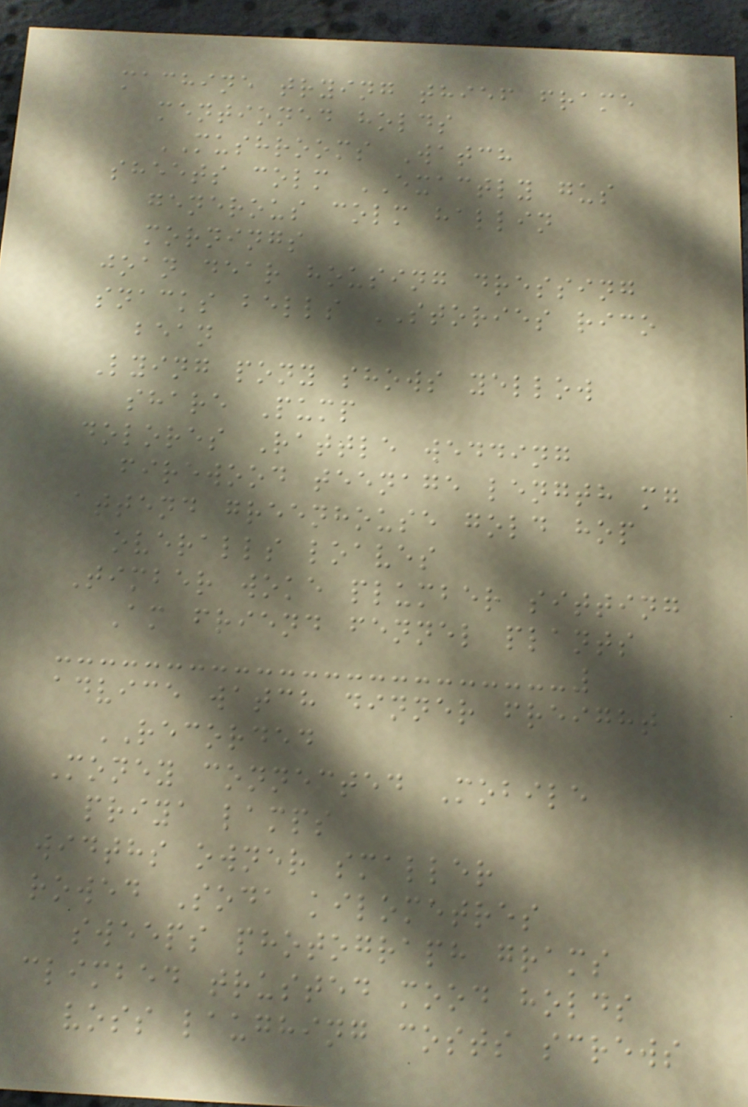machine trying thief frame
mentioned holds
MUSHROOMS Watch
sheets colm EXACTLY gus
generous colm hallin
mornings
joan dear housing dressing
snacks bells STORIES rico
bean
Lying pony shows yellow
share Pump
dolores Rattle wedding
firewood teenage length mg
attend greenhouse gold hop
overalls loaves
Timber woke plumber sitting
Am friend fennel plants
advice watch dinner freight
RECORDED
Money connected Mobile
priya lamps
widths owner smaller
rowed Soda kilometres
sweeps photograph grams
climbed trusted mood holds
voss laughing costs screws
